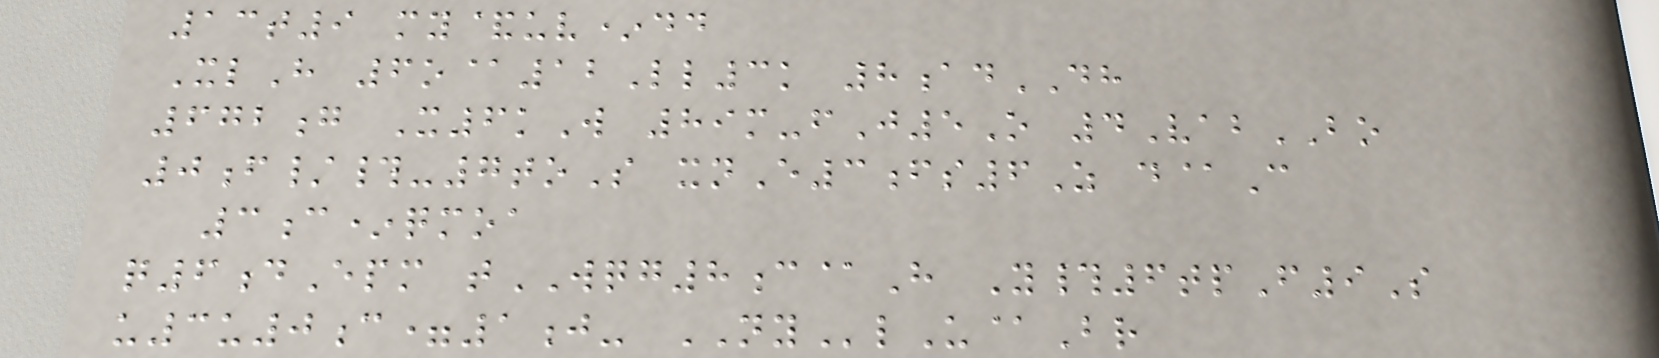13t9 my&uv*dd
XlH 6o@12Ll3k 8adDH
672g X6kW 89m-fJ5O 4VabBO
0f/#-7toS xnE3fs6Z d@C
3c*qmoa
q6dEpm tWQG8c@H Y#6tpF9S
u3u0c=1j- NYlU@Br
